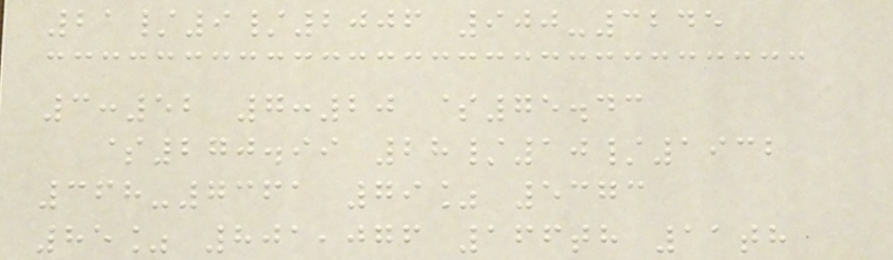21/9/2006 900-3245
3:52 7:20 $75.43
$270.99 28/10/1932
368-7361 79% 5373
85% 801,076 166th 11th
